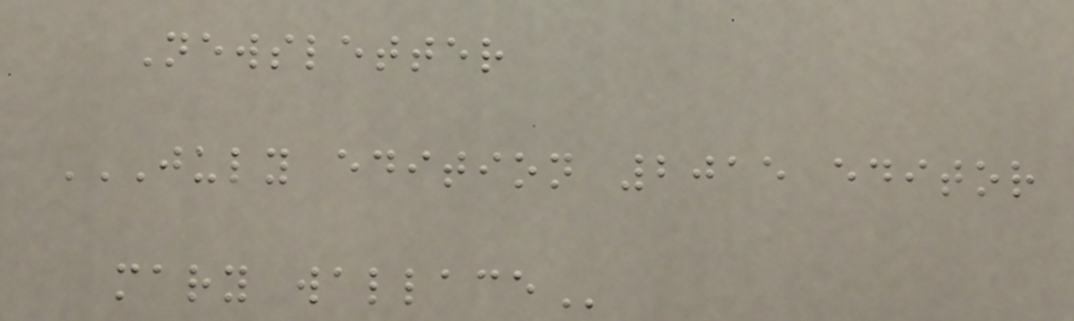Newsletter
JULY EDITION 2015 EDITOR
MARY WALLACE
